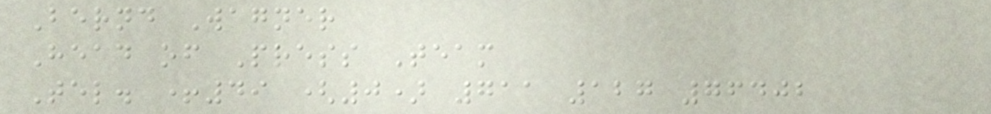Bernd Wagner
Head of Press Team
Tel. +49 (0) 711 127 76402
